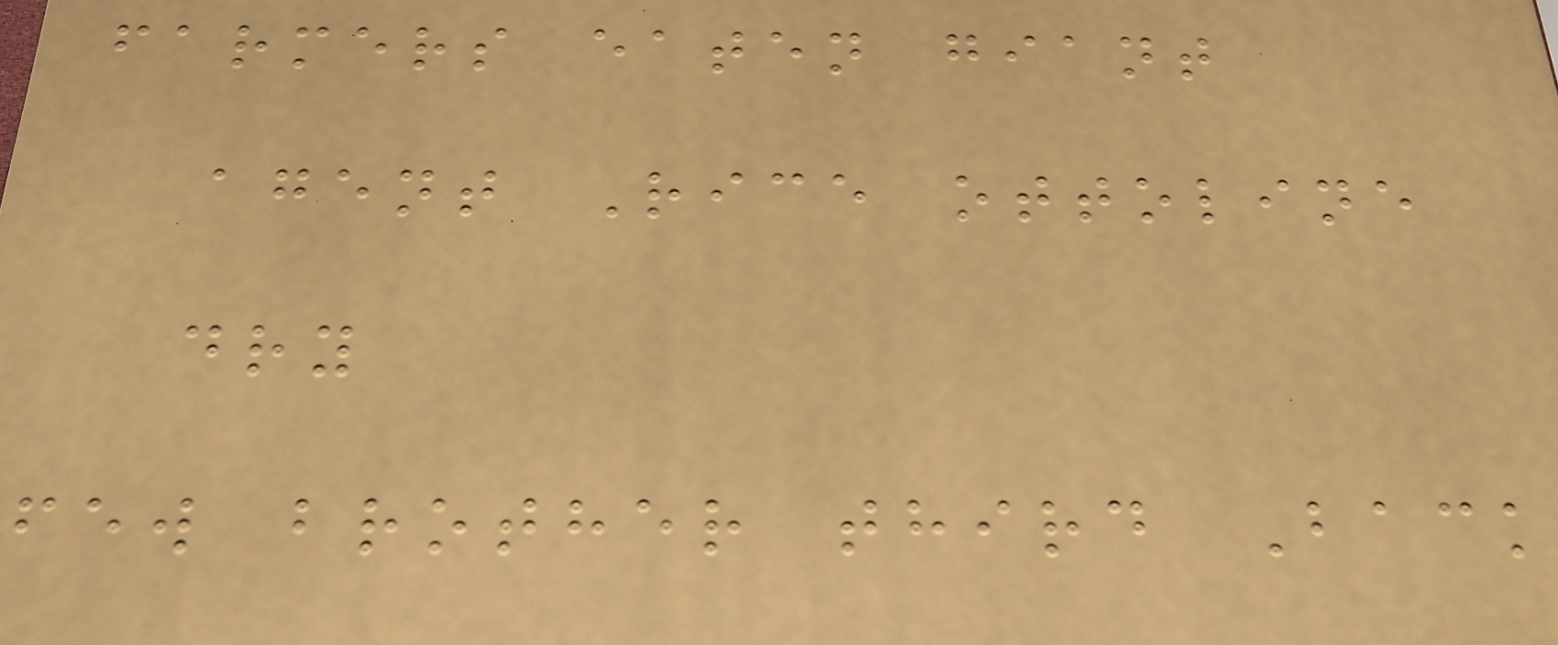farmers eaten giant
agent Rice ottoline
dry
few brother third Back
